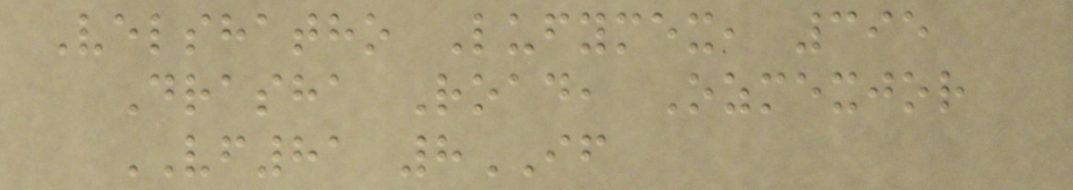Velshatho Lufymex, 395
Drasha Road, Ozmexjor
VF81 8IF
